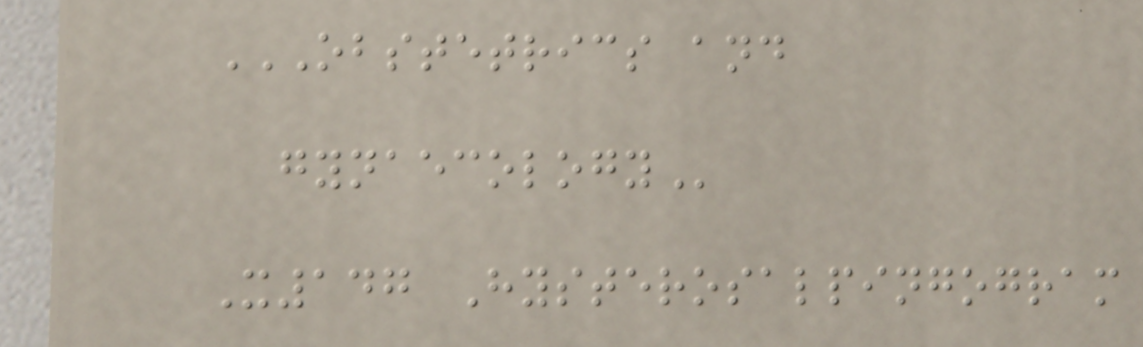OBSTETRICS AND
GYNAECOLOGY
X147 Hysterosalpingogram
